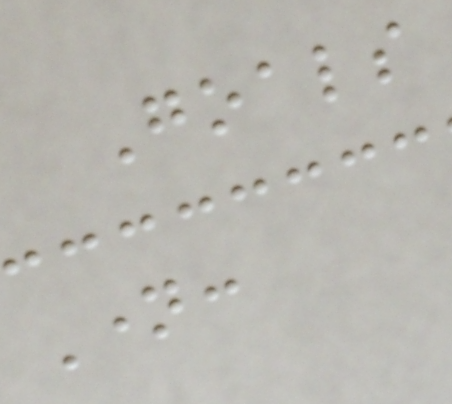Goals
Name:
